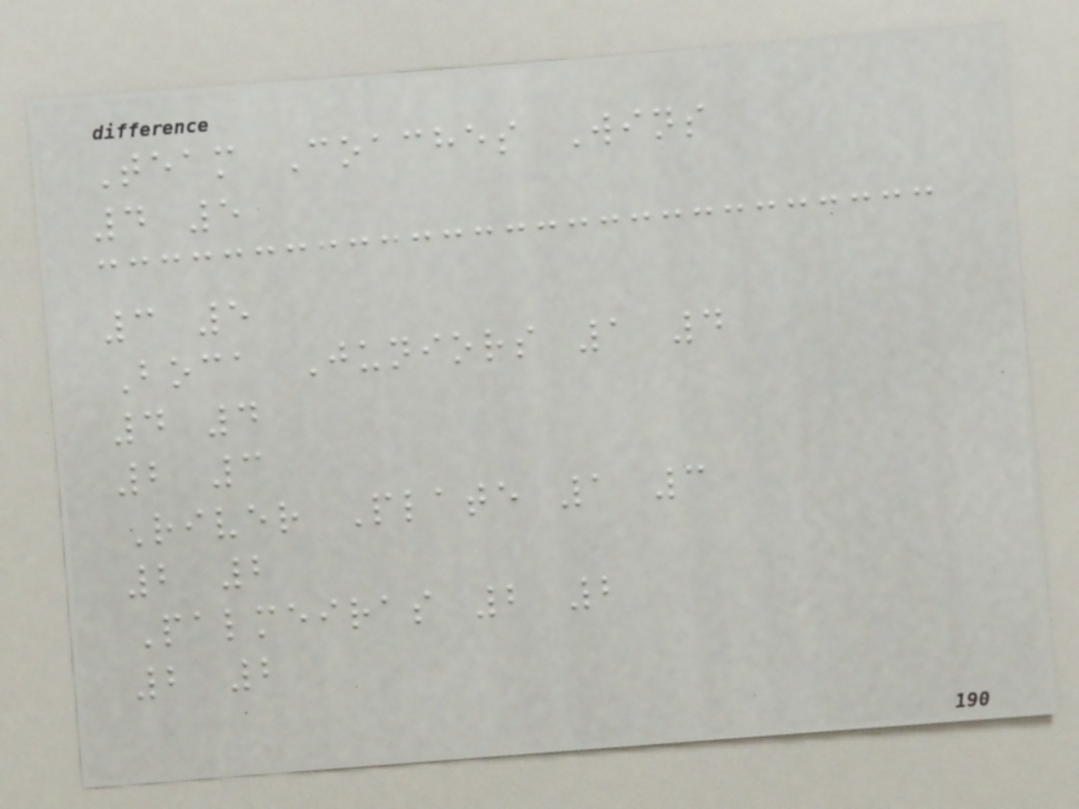Team Coaches Wins
4 5
3 5
Boca Juniors 1 4
4 4
2 3
River Plate 1 3
2 2
Palmeiras 2 2
2 2
